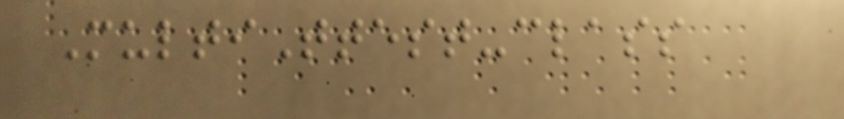MultiTtest-class
